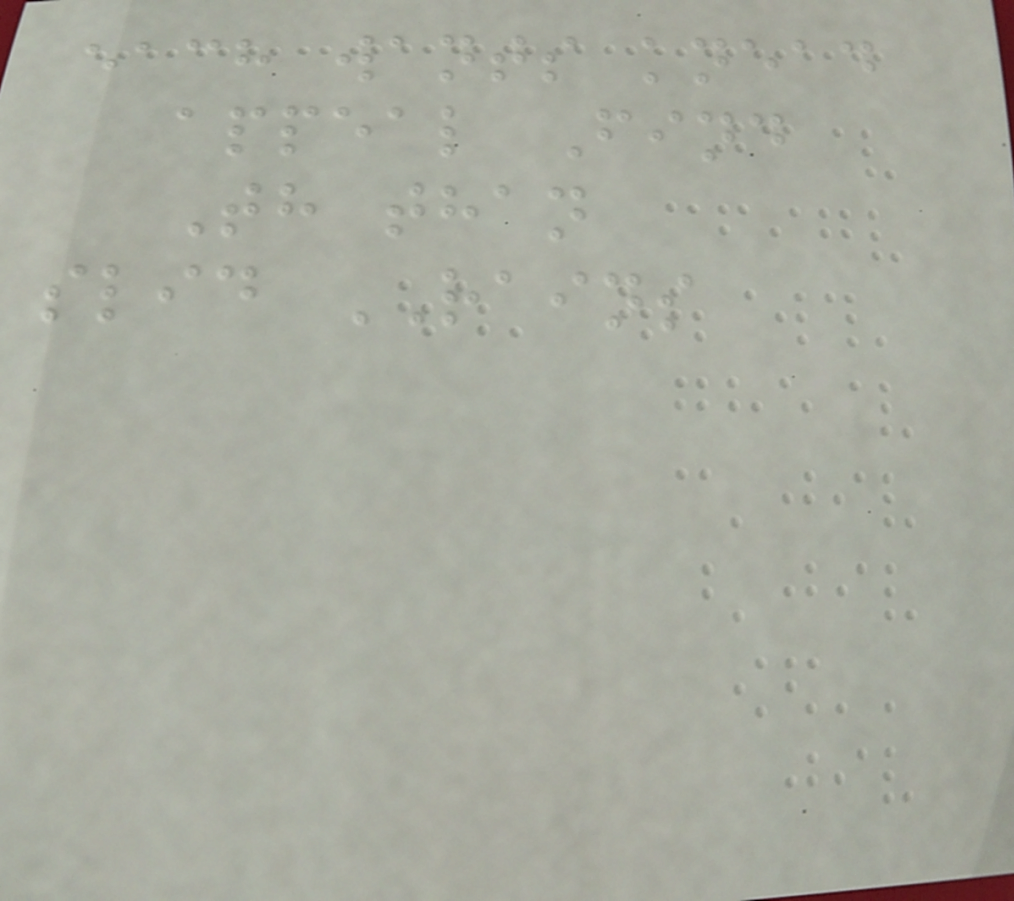each wants knead
appeal Find
Th than
slid RAINS
